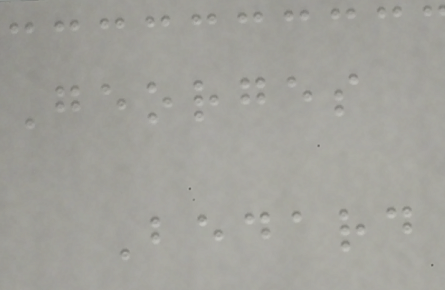Georges
Bedard
